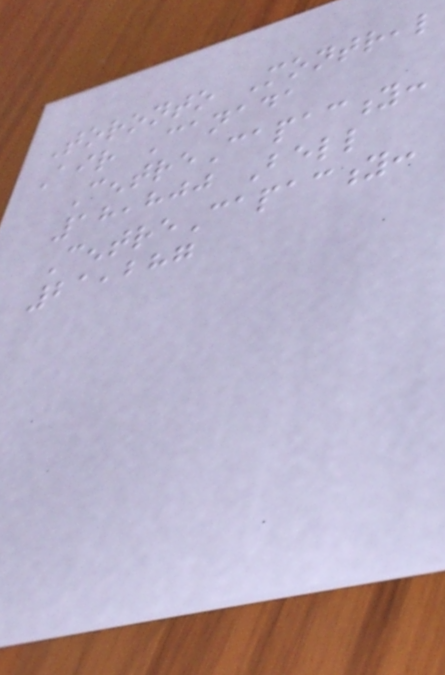Toronto Montreal
Air Canada
CentreCapacity:
18,800 Bell
CentreCapacity:
21,287
